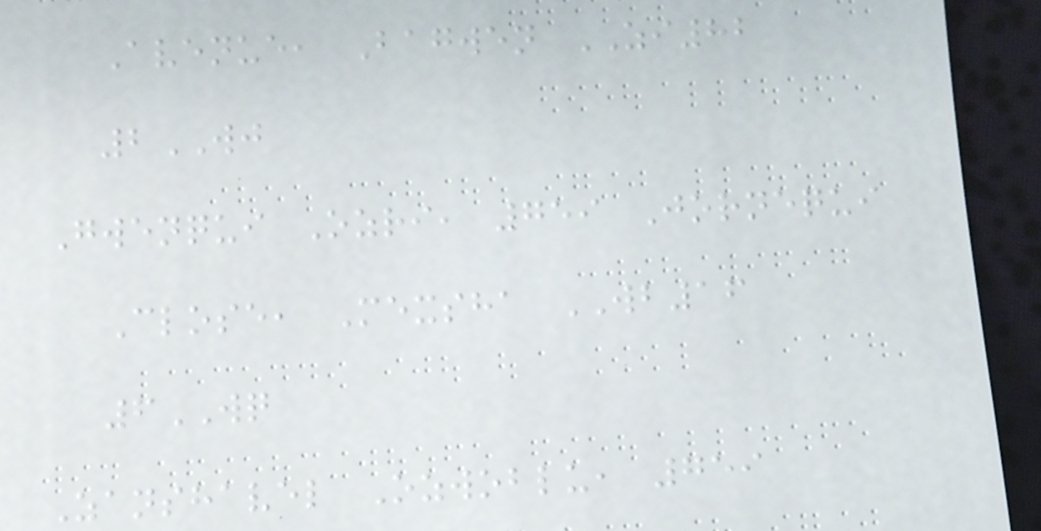Avenue, Bagwen ZI82
2WJ
Gwenqui Ozri, 759 Jornequi
Close, Mexsha WB16
6WQ
Zanshavel Ozwoblu, 759
